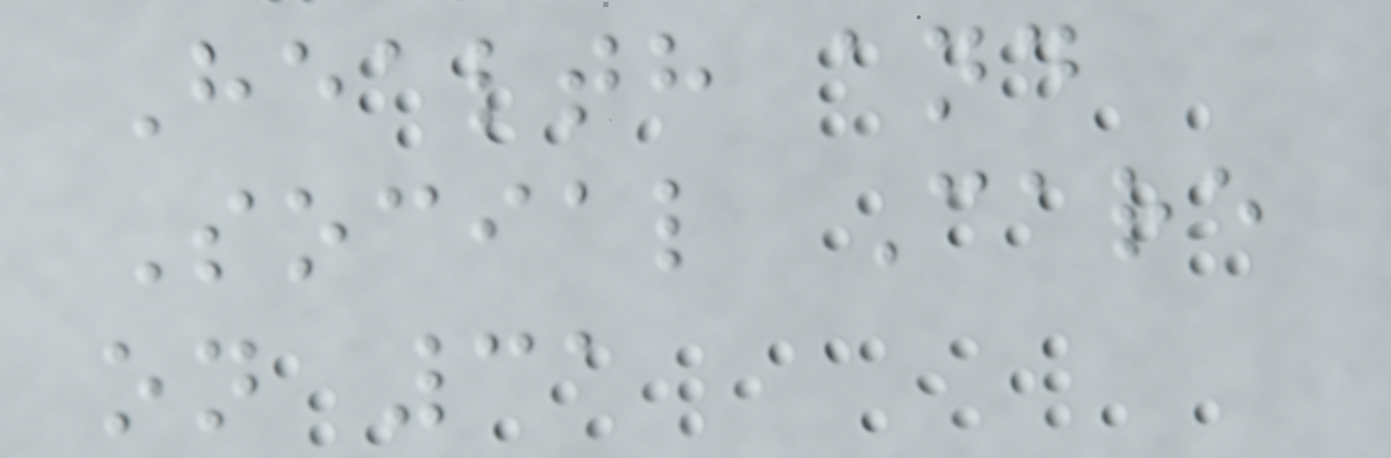Health and
Social Care
on 31
